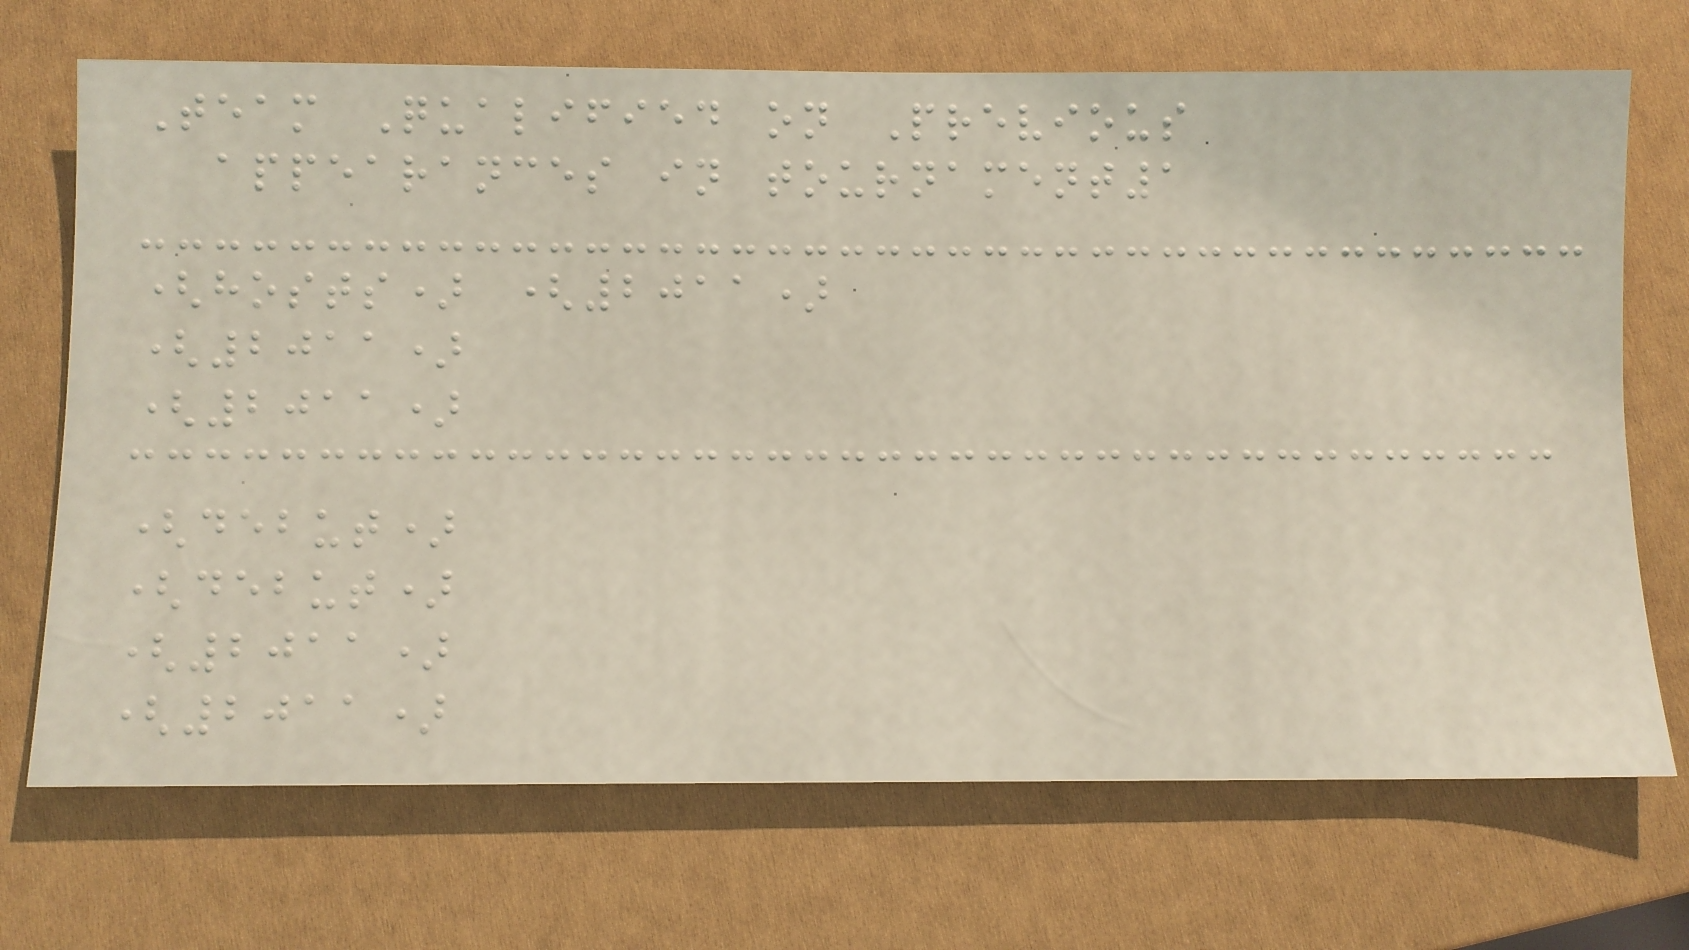Team Qualified on Previous
appearances in tournament1
(hosts) (2011)
(2011)
(2011)
(debut)
(debut)
(2011)
(2011)
